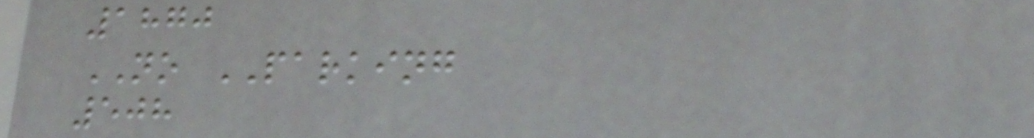1870
NO PARKING
508
